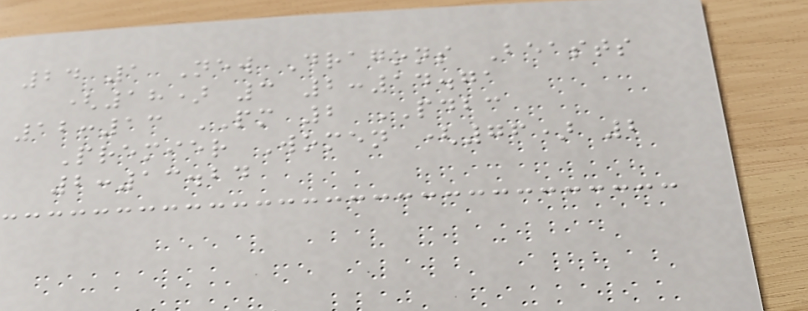24 1 New Dragons Beasts
(18) 3 2:14.71
12:13 PM 2 PDBC
Premier Women (76) 2
2:13.24
